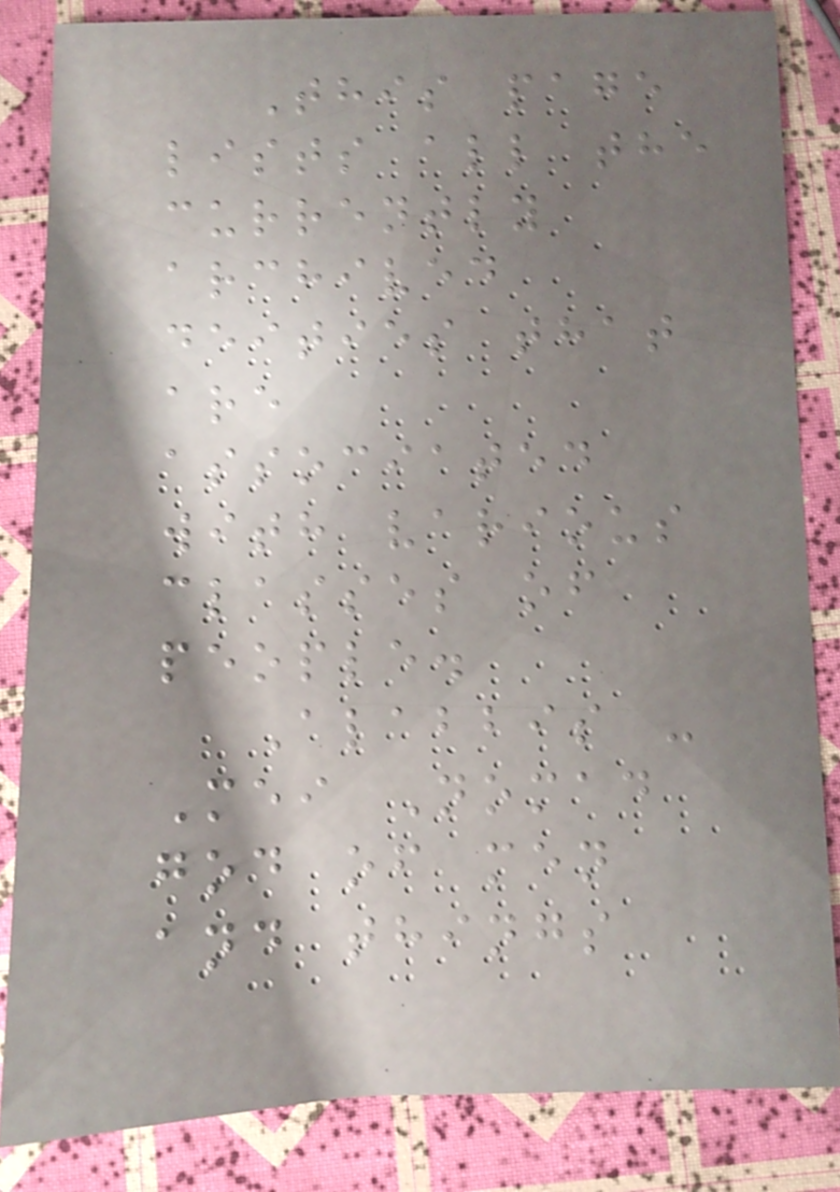This page
lists all the
currently
archived
deities that
are
associated
with various
classes of
people.
Alabbis -
Mei Nomad
god of men
and things
